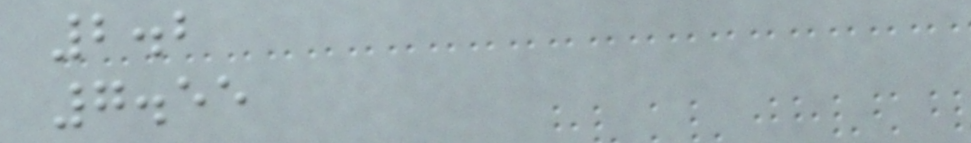2.2
7.55
